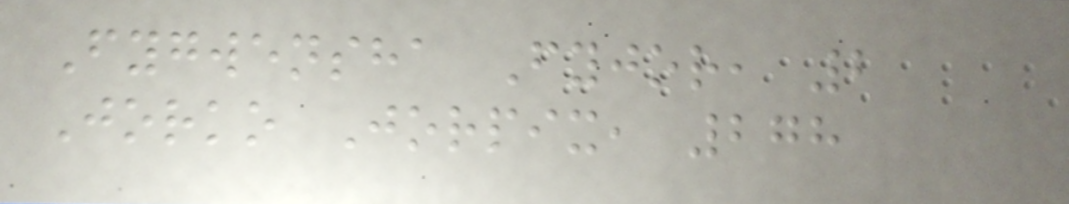Fygwensha Fyjor, 2
Jorko Jorpix, 278
